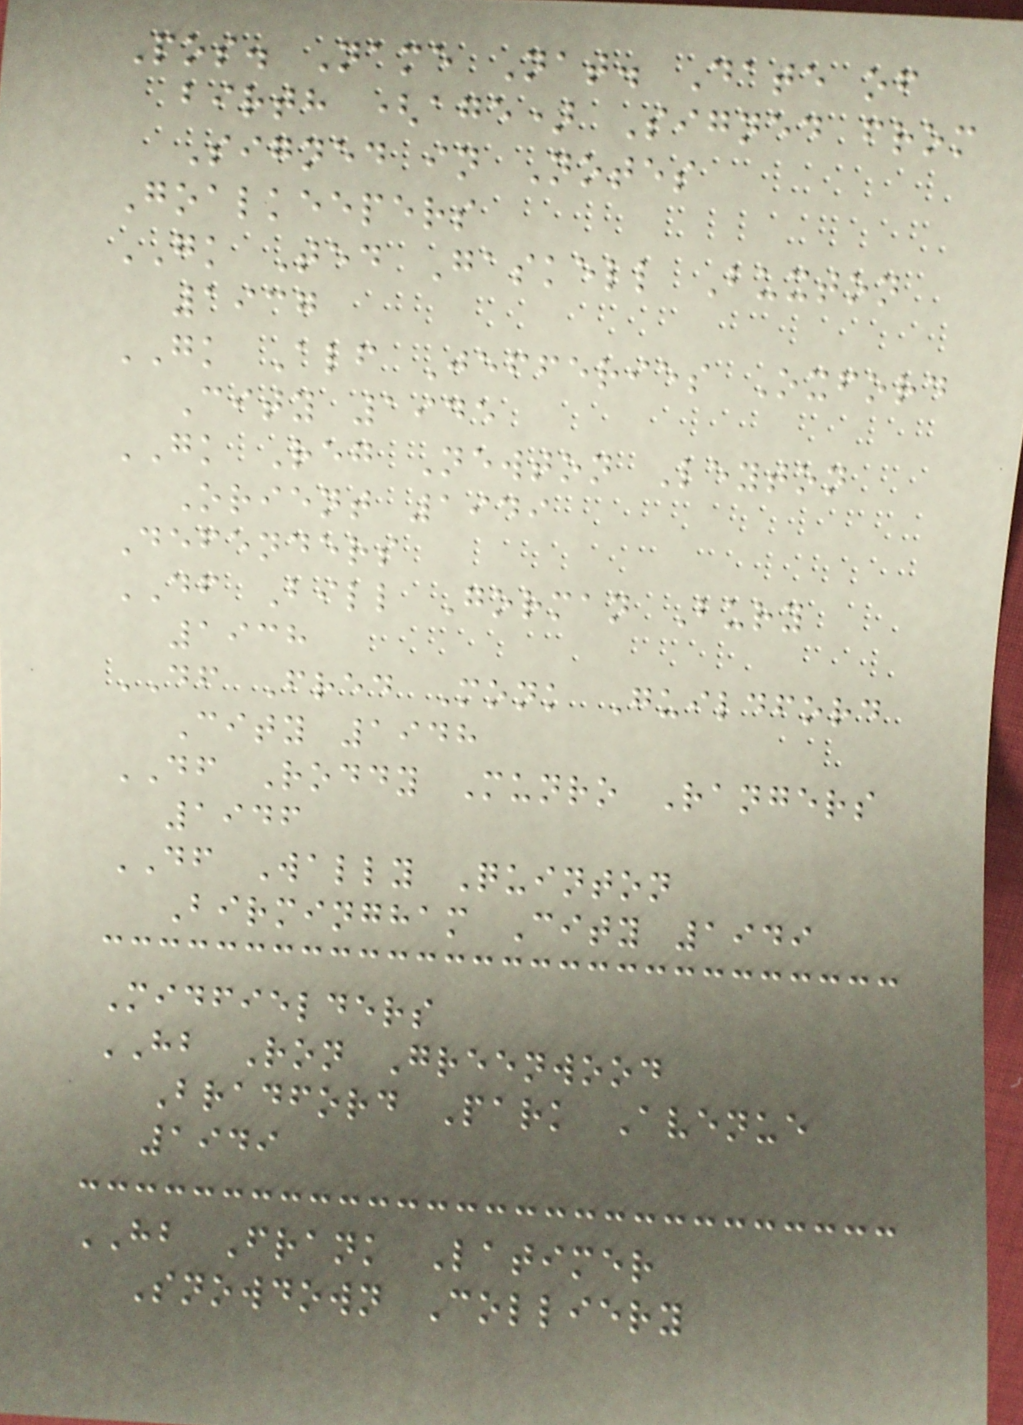Pos. Name Nat. Date of
birth (age) Signed from
Signed in Notes
Goalkeepers
GK Ted Gaskell Buxton
1937
GK Alf Jefferies Oxford
City 1945
GK Reg Newton Leyton
Orient 1949
Defenders
DF Bill Gorman Bury
1938
DF Fred Monk Guildford
City 1948
DF Roddy Munro Rangers
1946
DF Wally Quinton
Birmingham City 1949
Midfielders
HB Ron Greenwood
Bradford Park Avenue
1949
HB Frank Latimer
Snowdown Colliery
